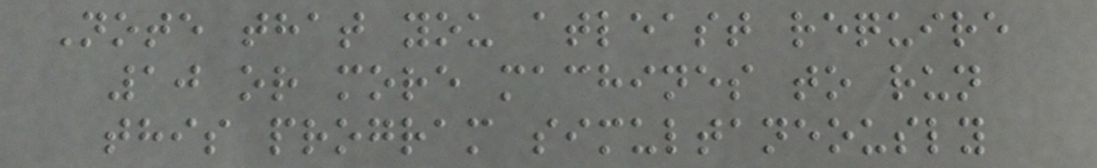Note that you atleast require
10 or more machines to run
this program simultaneously
